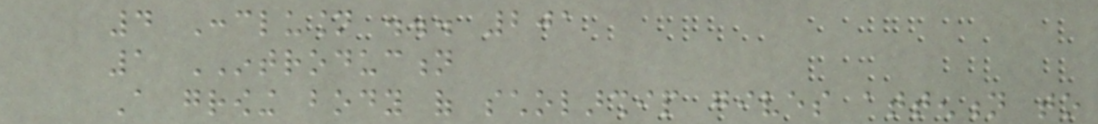4 Conclusion ... 201
1 INTRODUCTION
A growing body of scholarship gives attention to
